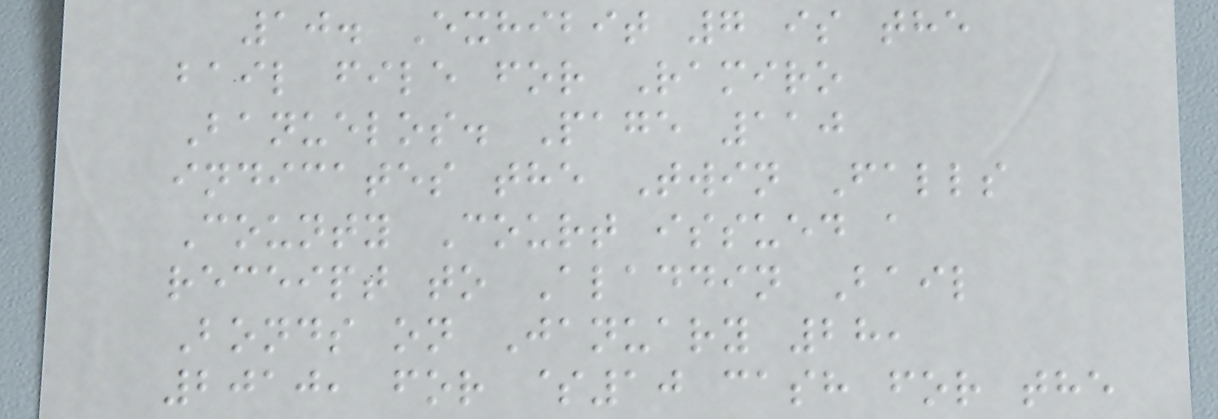10. Exhibit 7 is the
bail file for Ramiro
Banuelos. Page 110
indicates the Twin Falls
County Court issued a
receipt to Aladdin Bail
Bonds on January 28,
2010, for $10 cash for the
